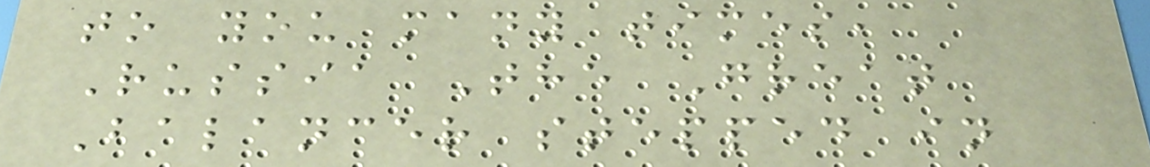to you many times,
Russia The Great
Balancer stepped in
